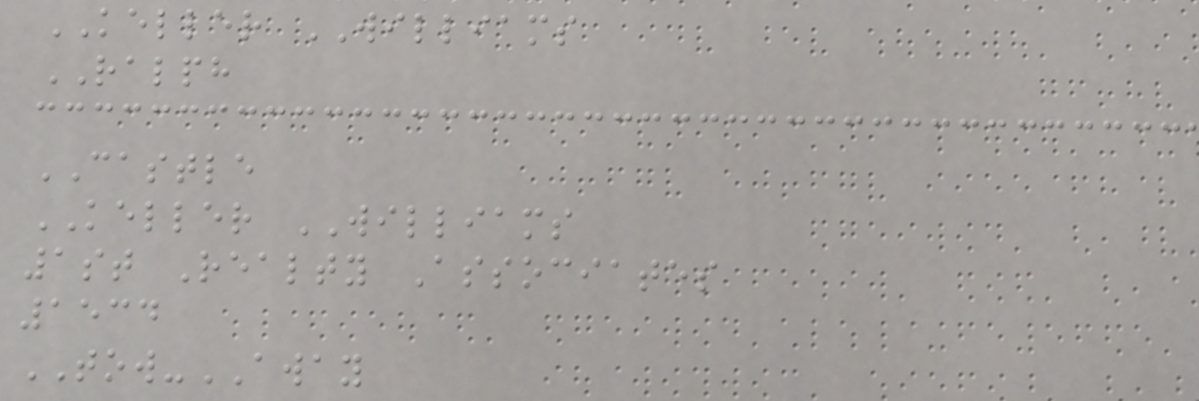KELLER WILLIAMS
RALPH
CASTLE
KELLER WILLIAMS
1st Realty Associates
1534
TOW-AWAY
